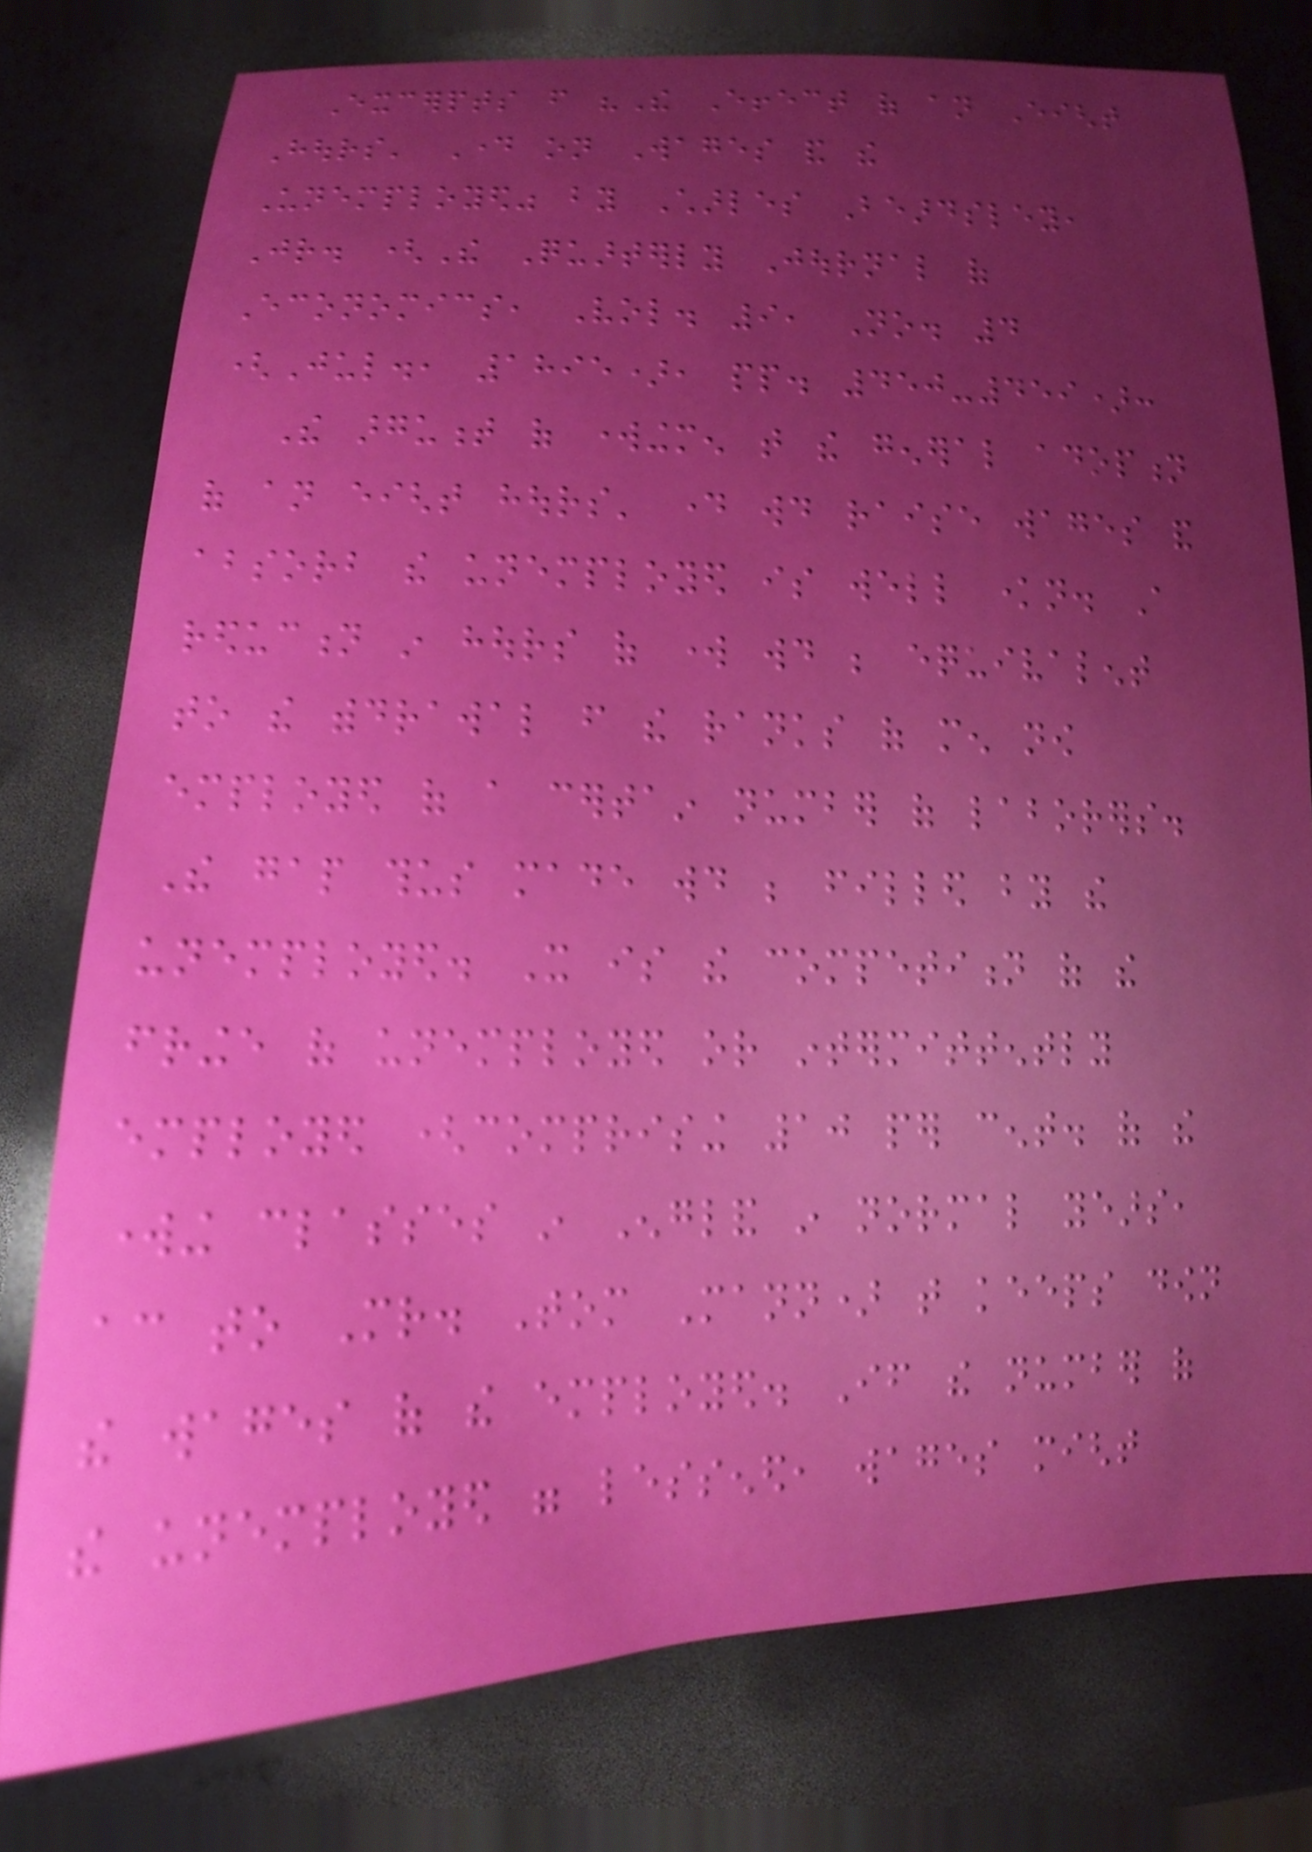Excerpts from "The Effect of an Eight
Hours' Day on Wages and the
Unemployed" by Charles Beardsley,
Jr. (The Quarterly Journal of
Economics, Vol. 9, No. 4
(Jul., 1895), pp. 450-459):
The argument of workingmen that the general adoption
of an eight hours' day would raise wages and
absorb the unemployed is well known. A
reduction in hours of work would be equivalent
to the withdrawal from the ranks of men now
employed of a certain number of laborers.
The gap thus made would be filled by the
unemployed. It is the competition of the
fringe of unemployed or intermittently
employed (comprising 10 per cent. of the
working classes in England in normal years,
according to Mr. Tom Mann) that keeps down
the wages of the employed. If the number of
the unemployed were lessened, wages might
